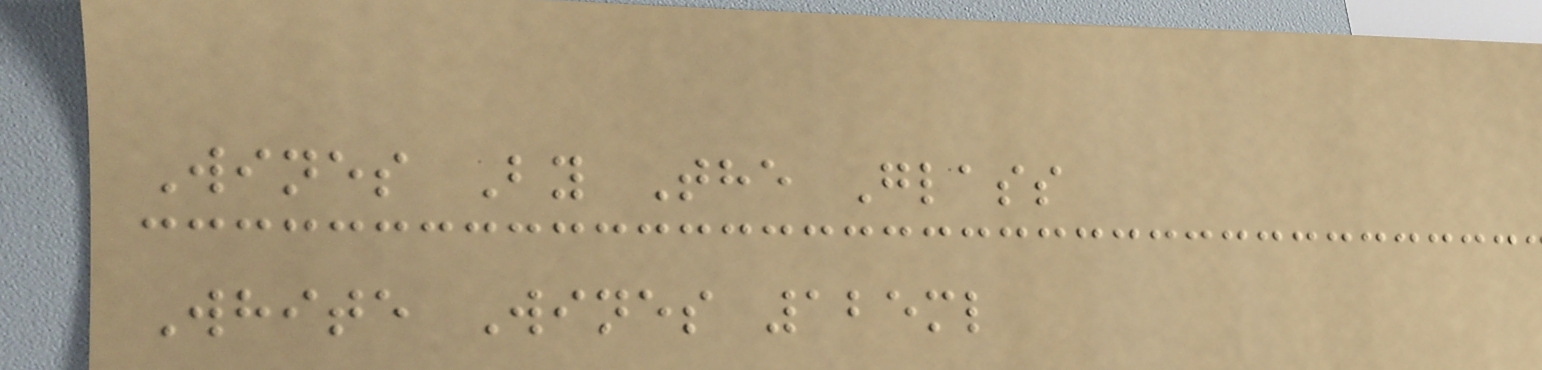Wines By The Glass
White Wines 125ml
